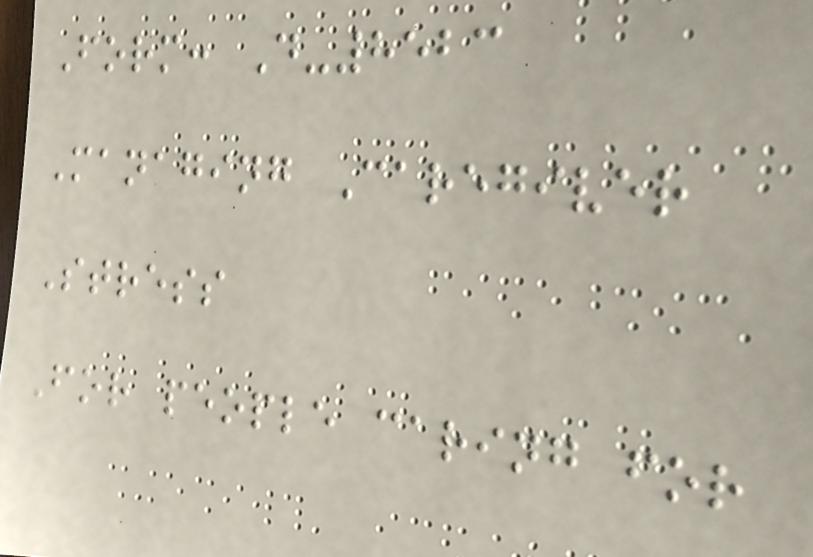Form: D-8523
Managing Caregiver
Stress
For people caring for
